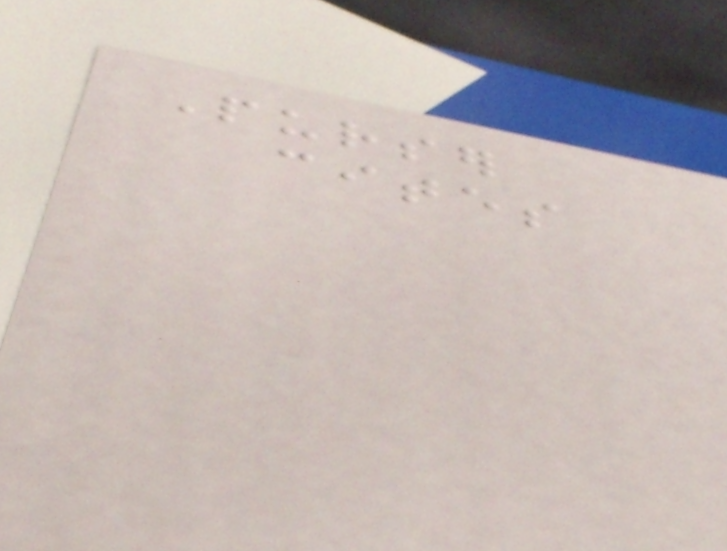Purser
cites
